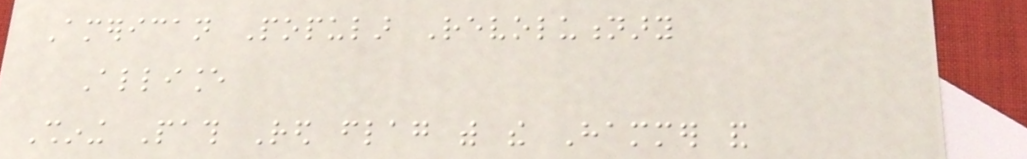American Popular Revolutionary
Alliance
Shining Path Red flag with the Hammer and
